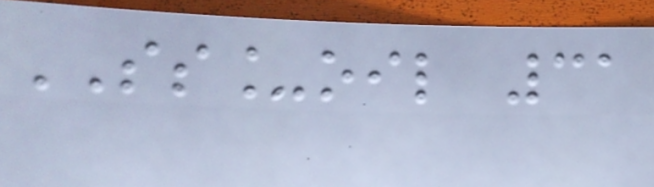SS_oil 31
